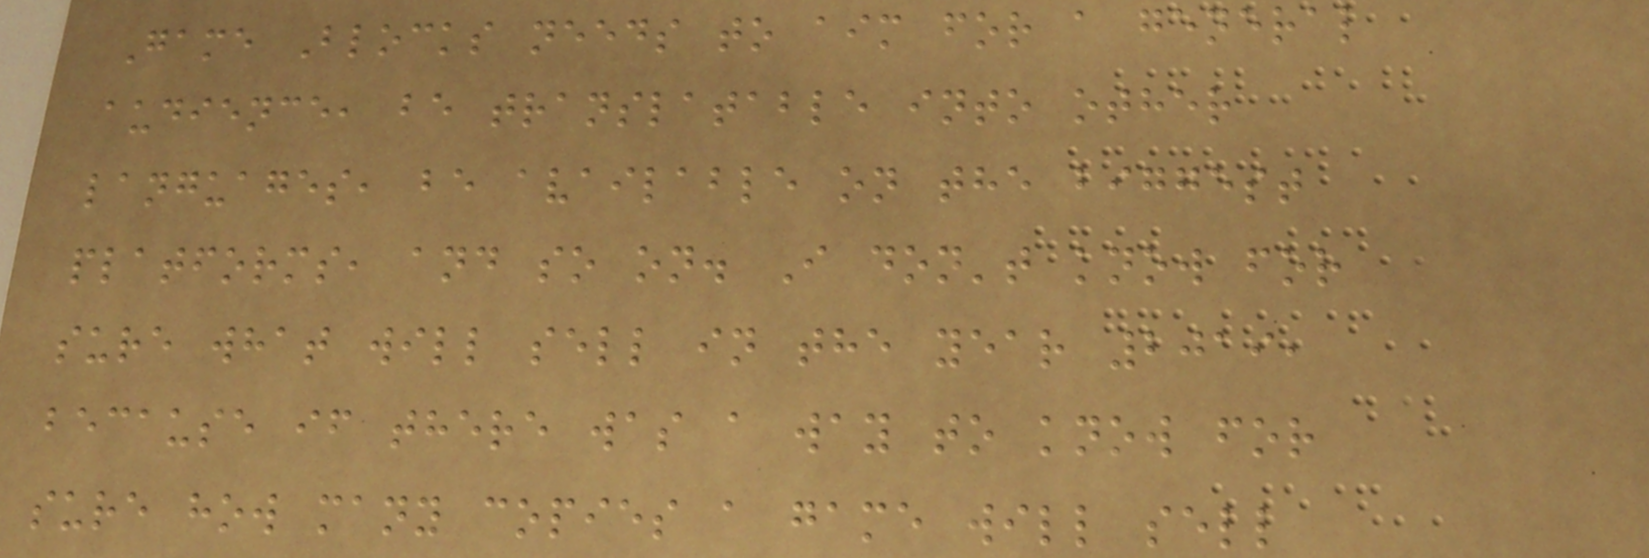Game Blocks needs to aim for a general
audience, be translatable into other
languages, be available on the biggest
platforms, and so on. I don't know for
sure what will sell in the year 2019,
because if there was a way to know for
sure how many copies a game will sell
